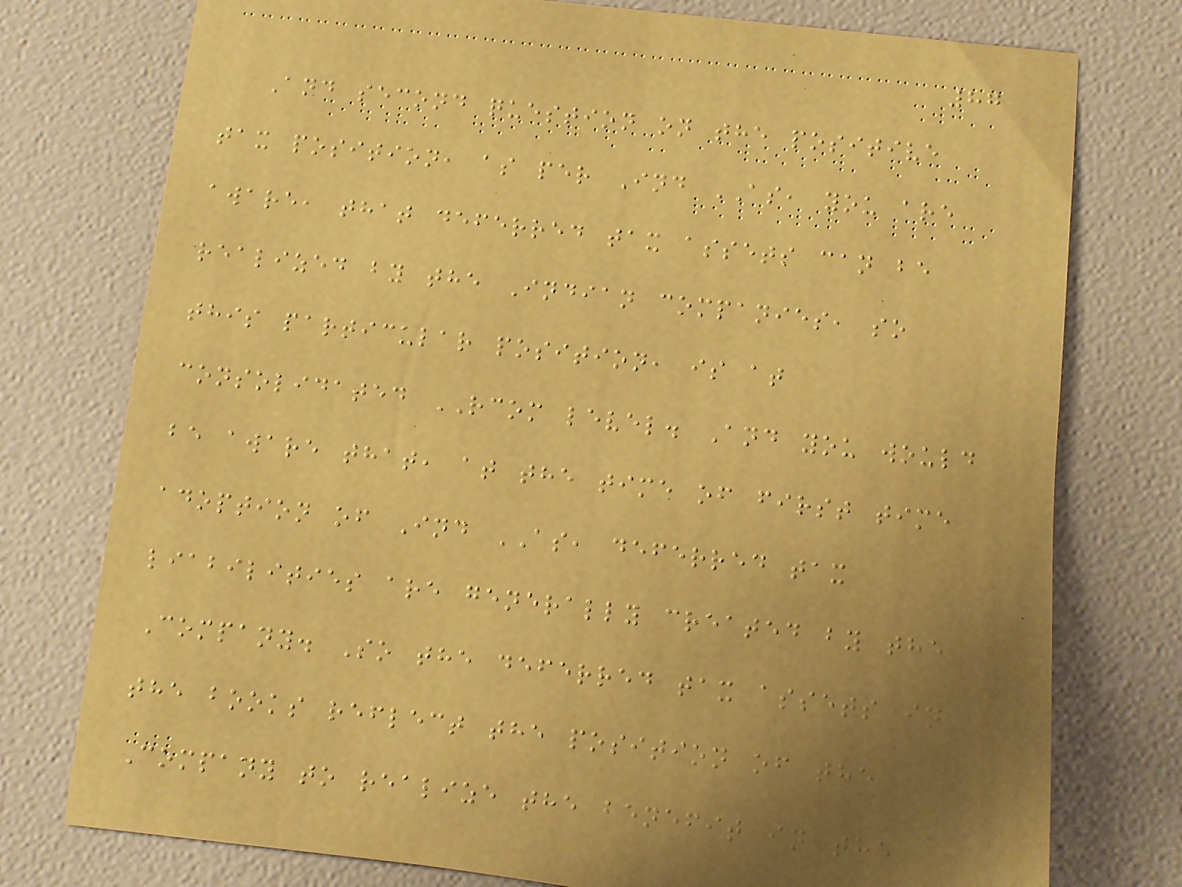87
And second question on the positive
tax position, as per Ind AS, you are
aware, that deferred tax assets can be
realized by the Indian companies, so
this particular position, is at
consolidated RCOM level. And you would
be aware that, at the time of first time
adoption of Ind AS, deferred tax
liabilities are generally created by the
Company. So the deferred tax assets in
the books reflect the position of the
Company to realize the benefit in the
